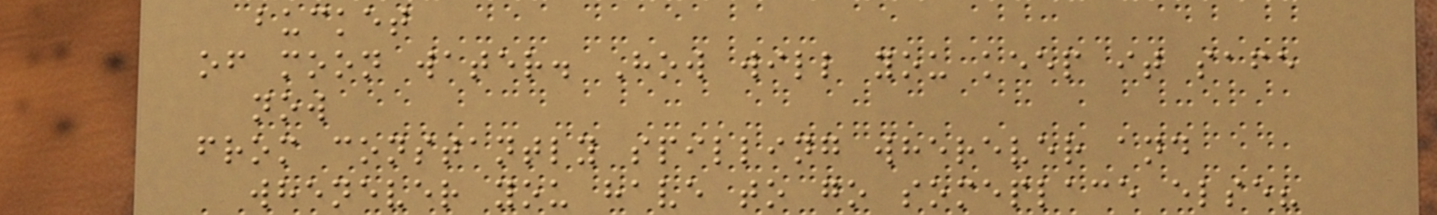bucket
of moon water. How will you keep it safe
now
from constantly spilling wherever and
whenever you have to go someplace else?
